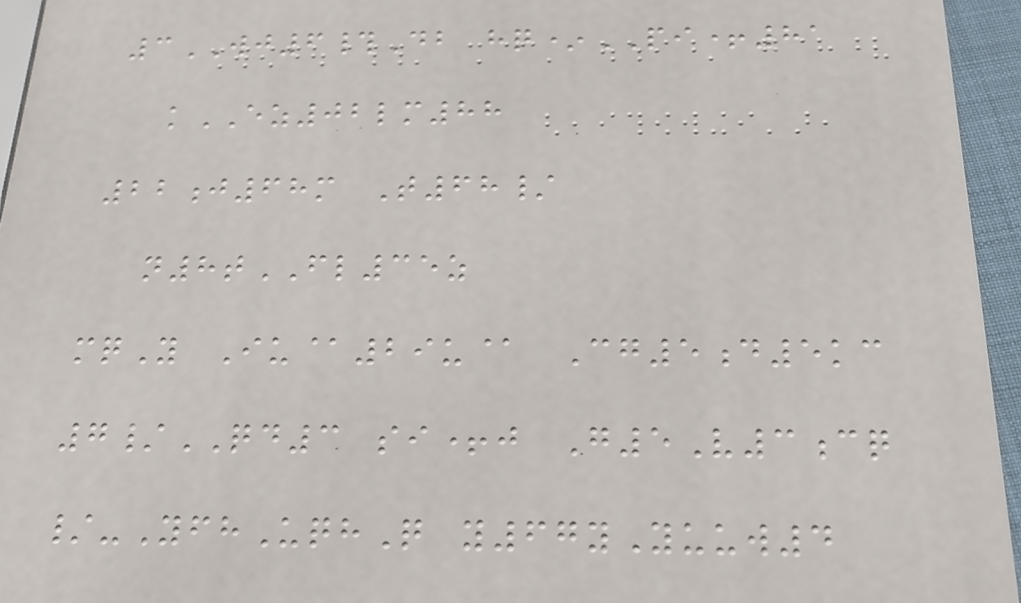3WJ6#Db hq*PI+81
kEZ02lm88
22j68m T68/
n8tFL35z
mqY Iu@29u@ Cg5d5kc
7/QD3 si+j G5V3cq
/-YfhUqhQ y67yYuuw4
